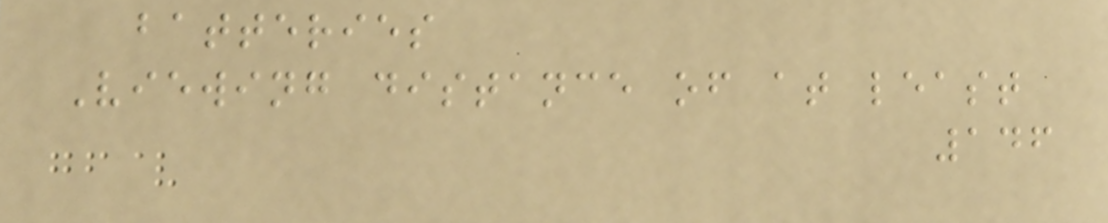batteries
Viewing distance of at least
146
